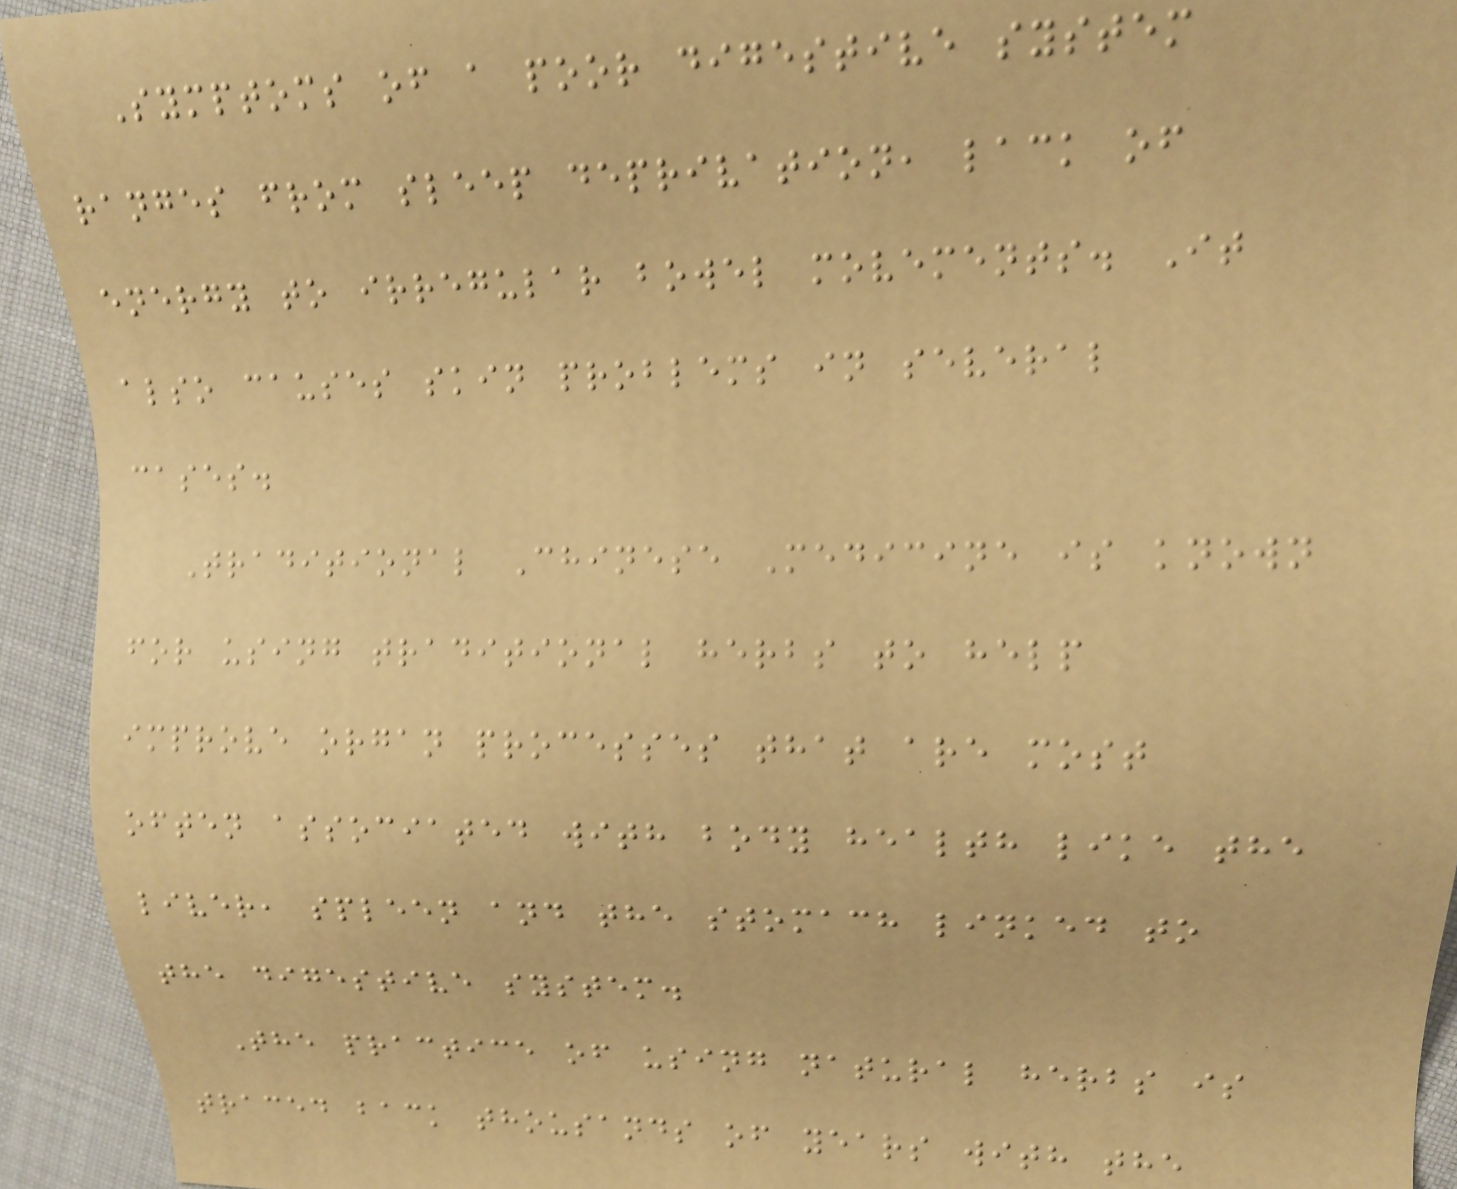Symptoms of a poor digestive system
ranges from sleep deprivation, lack of
energy to irregular bowel movements. It
also causes skin problems in several
cases.
Traditional Chinese Medicine is known
for using traditional herbs to help
improve organ processes that are most
often associated with body health like the
liver, spleen and the stomach linked to
the digestive system.
The practice of using natural herbs is
traced back thousands of years with the
